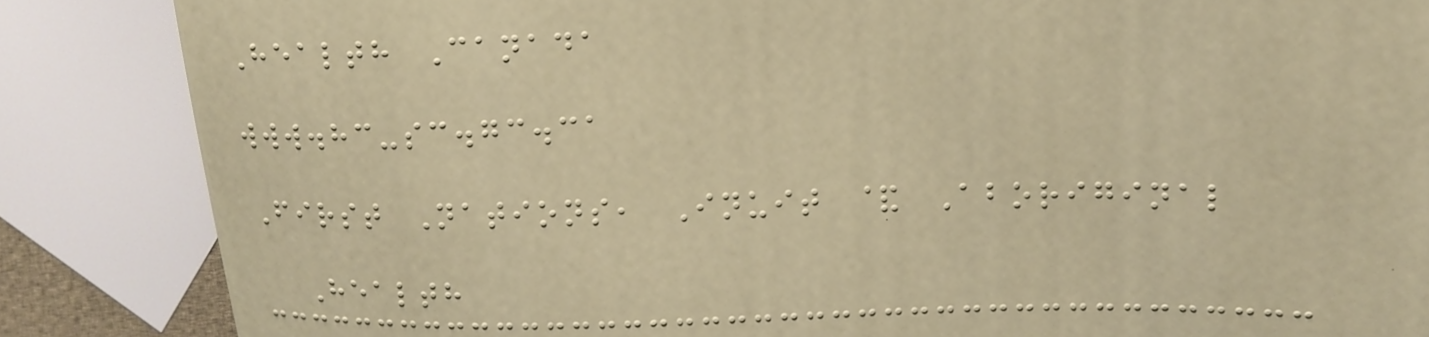Health Canada
www.hc-sc.gc.ca
First Nations, Inuit & Aboriginal
Health
